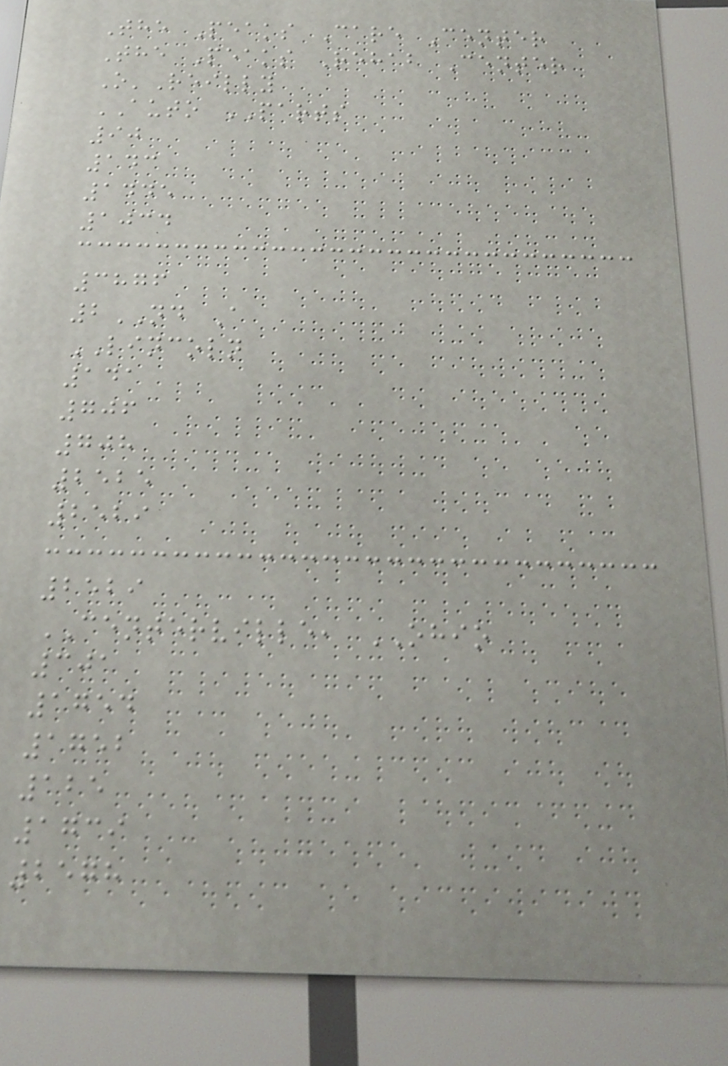The Peaks Care Center
The Peaks Rehab Center
O'Reilly
AUTO PARTS
90
143
1445
1034
3876
2ND A
LINCOLN
141
706
708
2525
2529
2529
CENTERVILLE, OHIO
301
1754
1752
125
1739
2578
